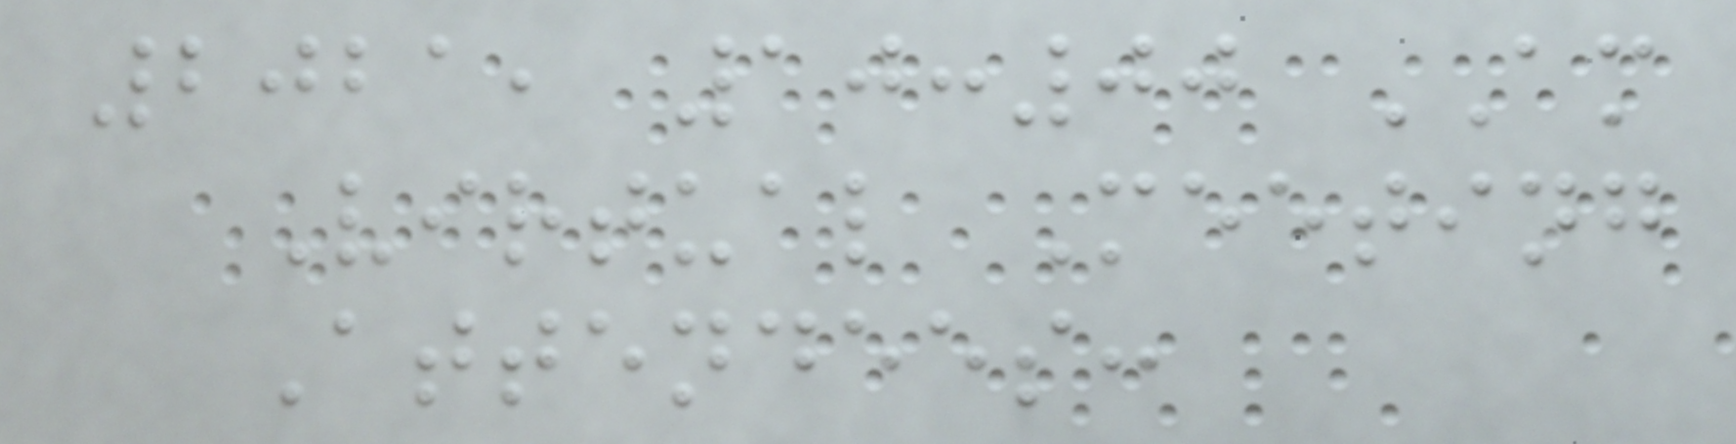2021, 10:00 AM
Virtual Meeting
Attendees:
